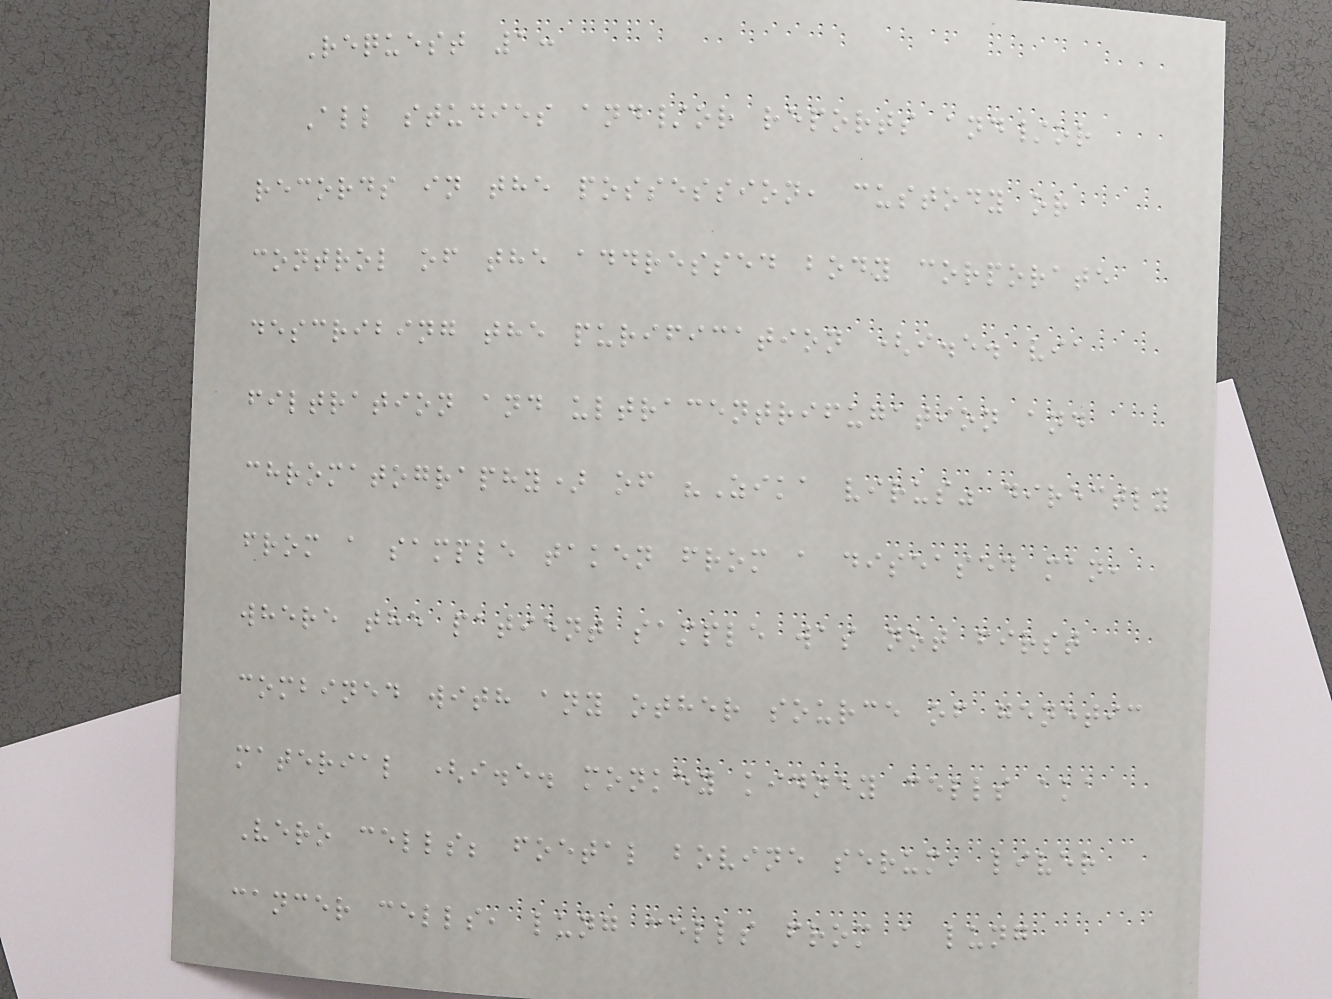Request 1:
All studies and/or reports and/or
records in the possession, custody or
control of the addressed body corporate
describing the purification (i.e. via
filtration and ultracentrifugation and
chromatography) of "Zika virus" directly
from a sample taken from a diseased man,
where the patient sample was not first
combined with any other source of genetic
material (i.e. monkey kidney cells aka
Vero cells; foetal bovine serum, liver
cancer cells, lung cells from a lung
